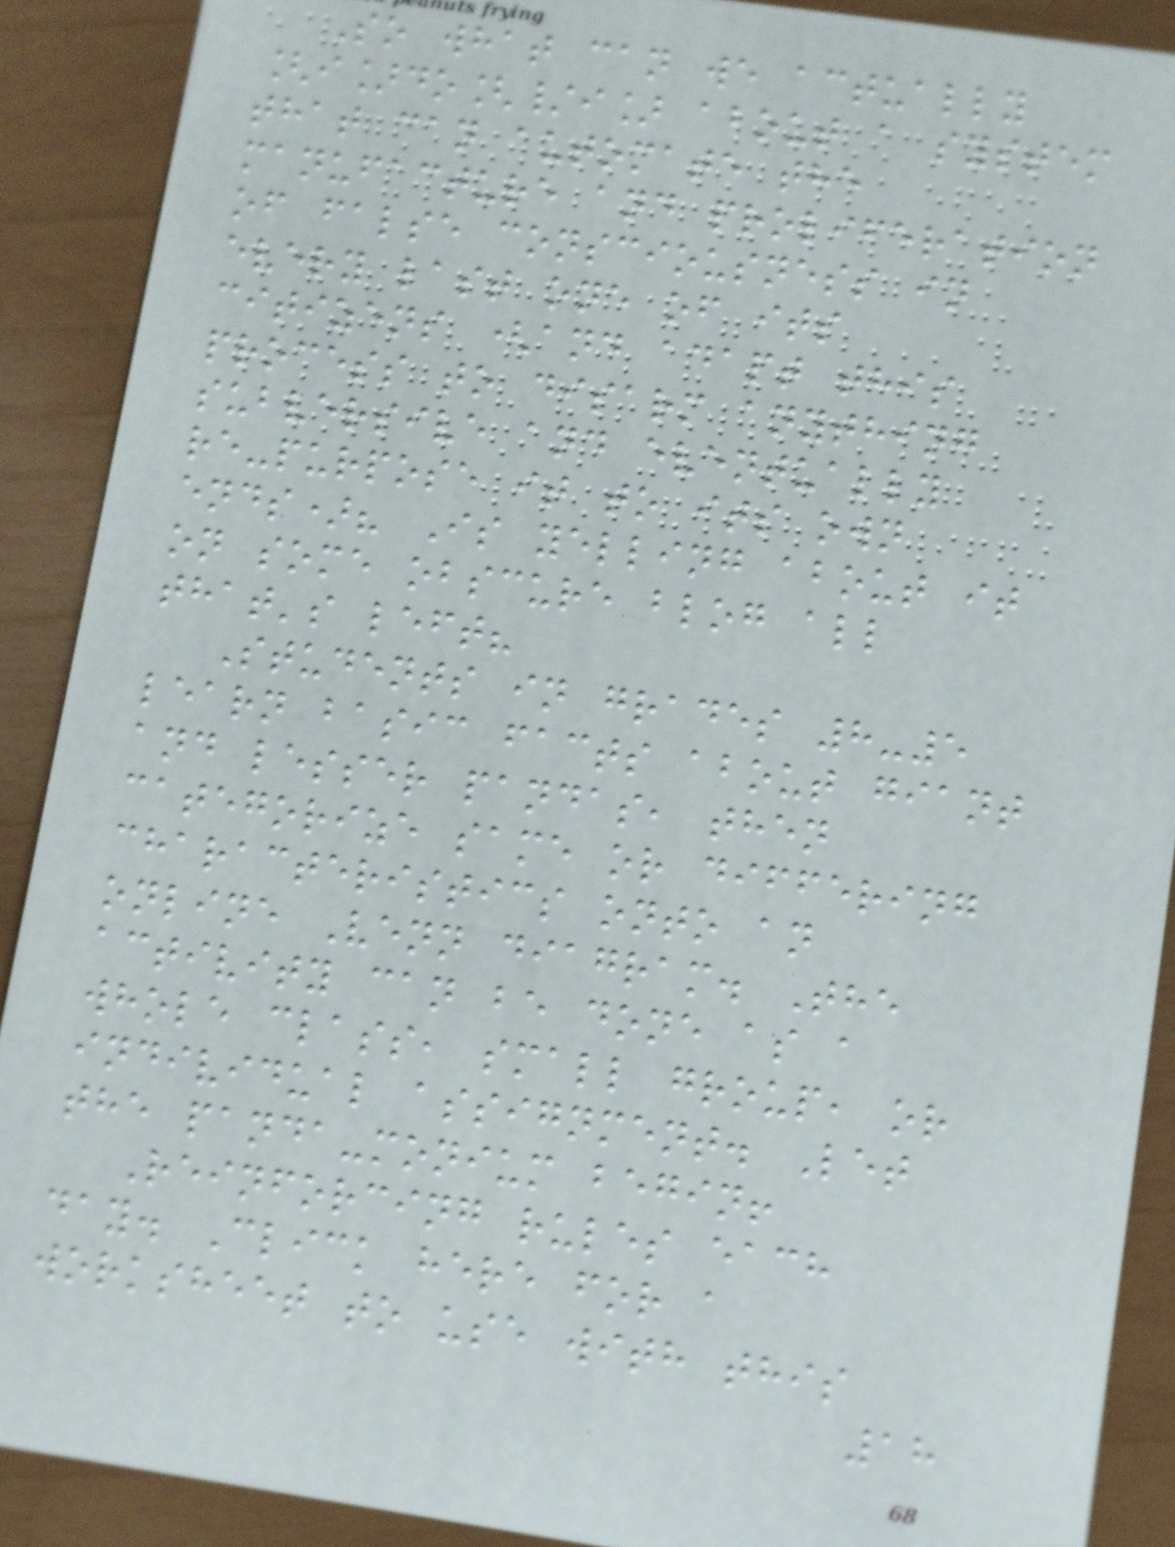So what can we actually
[i]do[/i] about a system
that can automate the
manufacture and proliferation
of false consciousness in
every last one of its
citizens (and adapt this
process to disarm anything
subversive and eventually
re-purpose it to its own
ends)? Is yelling about it
on some obscure blog all
that's left?
Students in grades 8-5
learn basic facts about giant
and lesser pandas, then
categorize same or differing
characteristics onto an
online Venn diagram. The
activity can be done as a
whole class, small group, or
individual assignment. Let
the panda-monium begin!
Reinforcing rules each
day. Click here for a
worksheet to use with this
18
